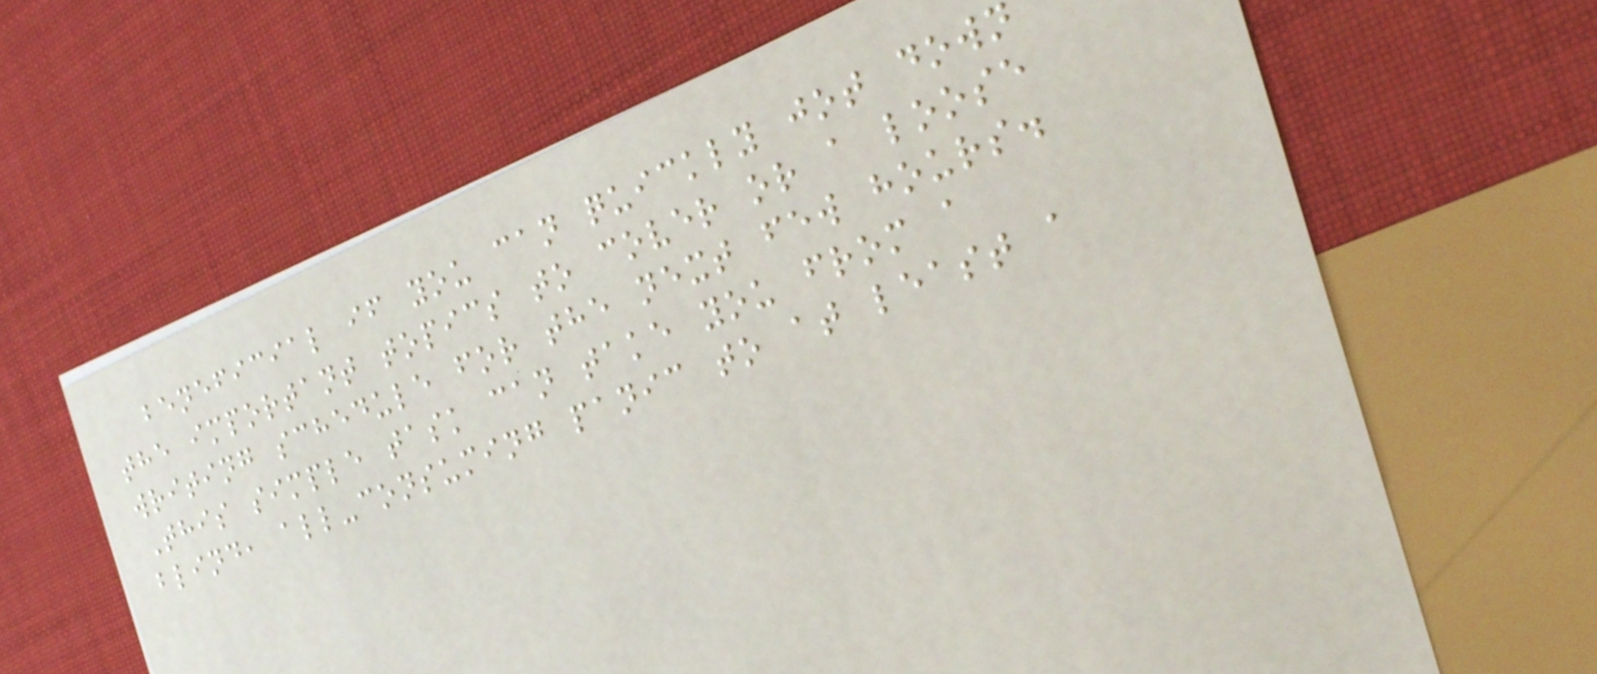beneficial if you can quickly jot down
the important topics to cover or a loose
writing schedule for the next few hours.
This simple task can take you from a
blind, all-consuming panic to at least a
